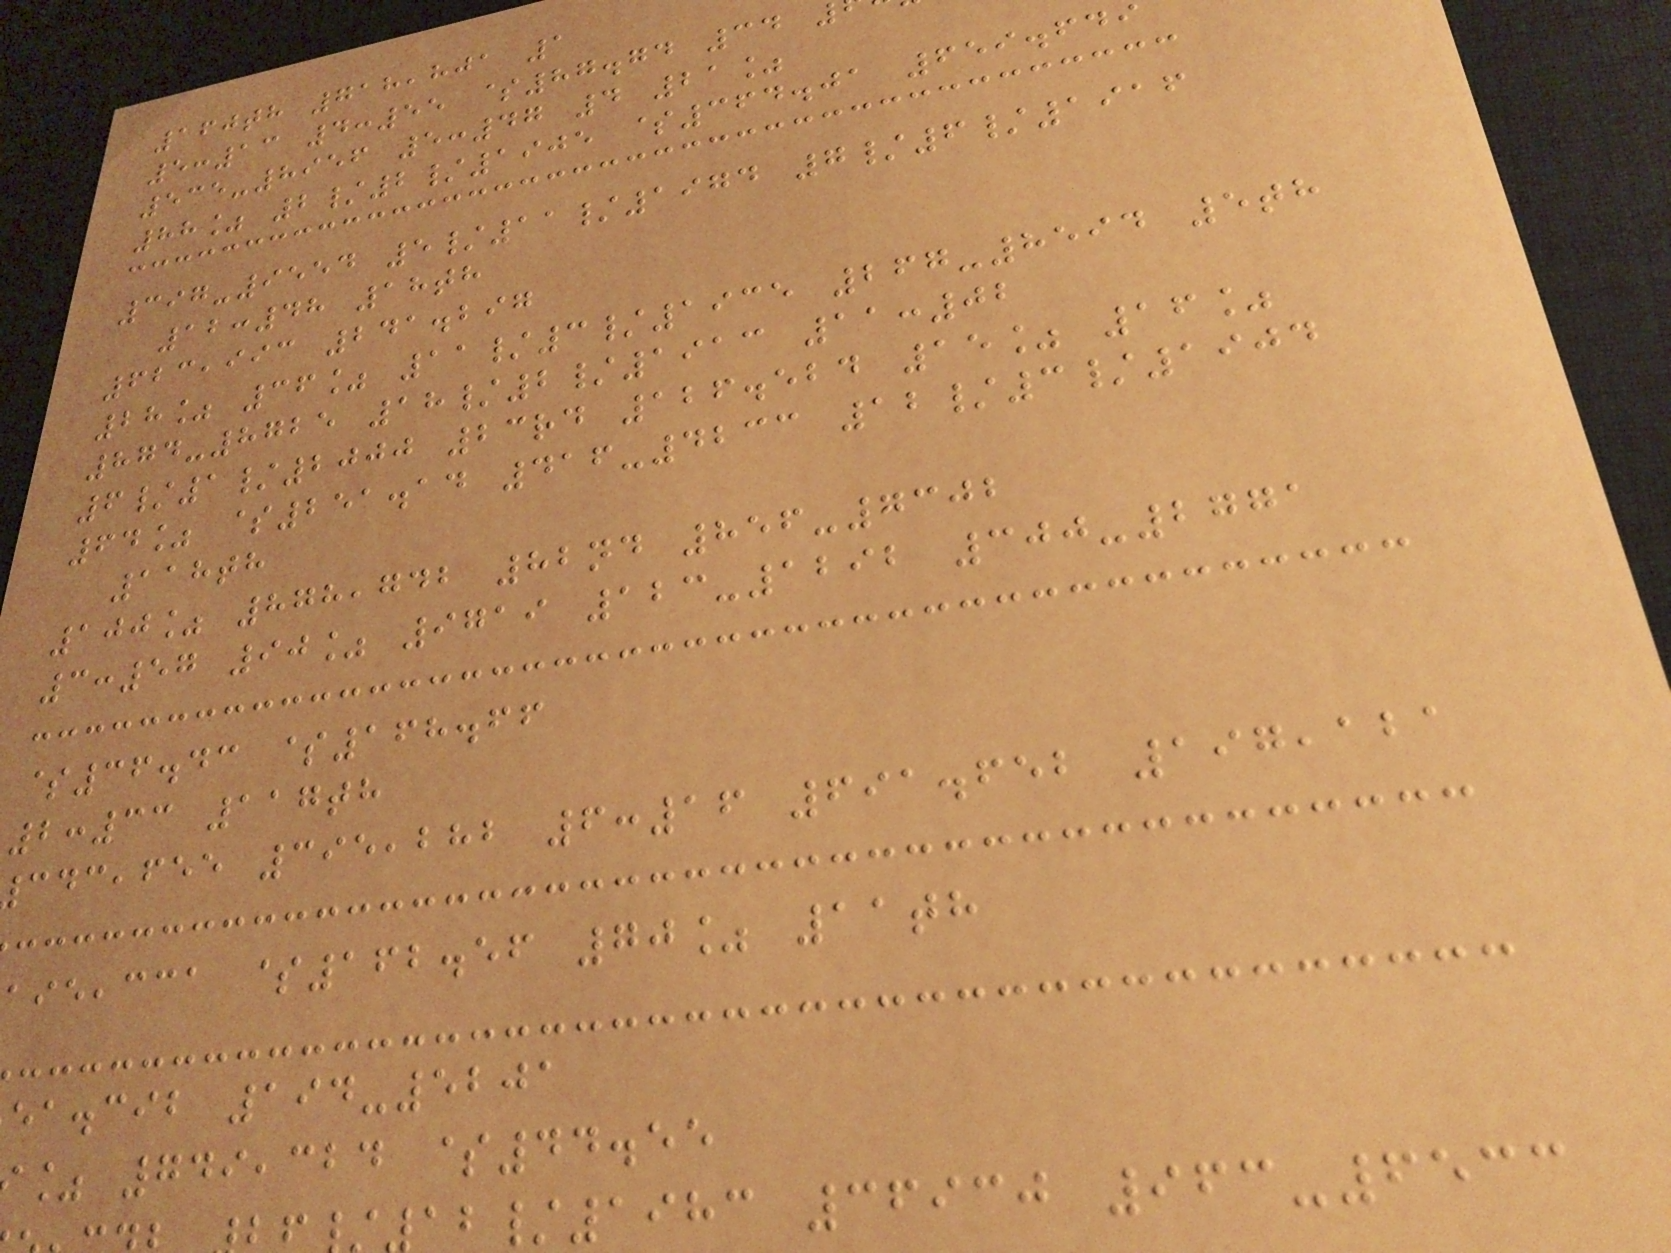160th 718,801 1
5:13 4:55 $87.74 34
535-8956 5:47 4 21%
88% 2/2/1905 $364.01 659.649
397-9554 5/11/1974 7/6/1916
12:48 18th
623,993 241.297
28% 36% 11/3/1935 267-8594 5th
874-8725 18/2/1913 11:02
6/1/2000 23rd 126.524 15% 16%
64% $251.14 416-4233 12/3/1904
118th
100% 878,742 82nd 856-7302
3:57 90% 9719 123-1292 300-2771
$36.43 $168.66
2:33 117th
,fee 395,282 6:16 691.652 197,121
,cca $162.56 70% 11th
ea.cib 194-5201
% 749,324 $44.55
12/1983 36930 963-6533
